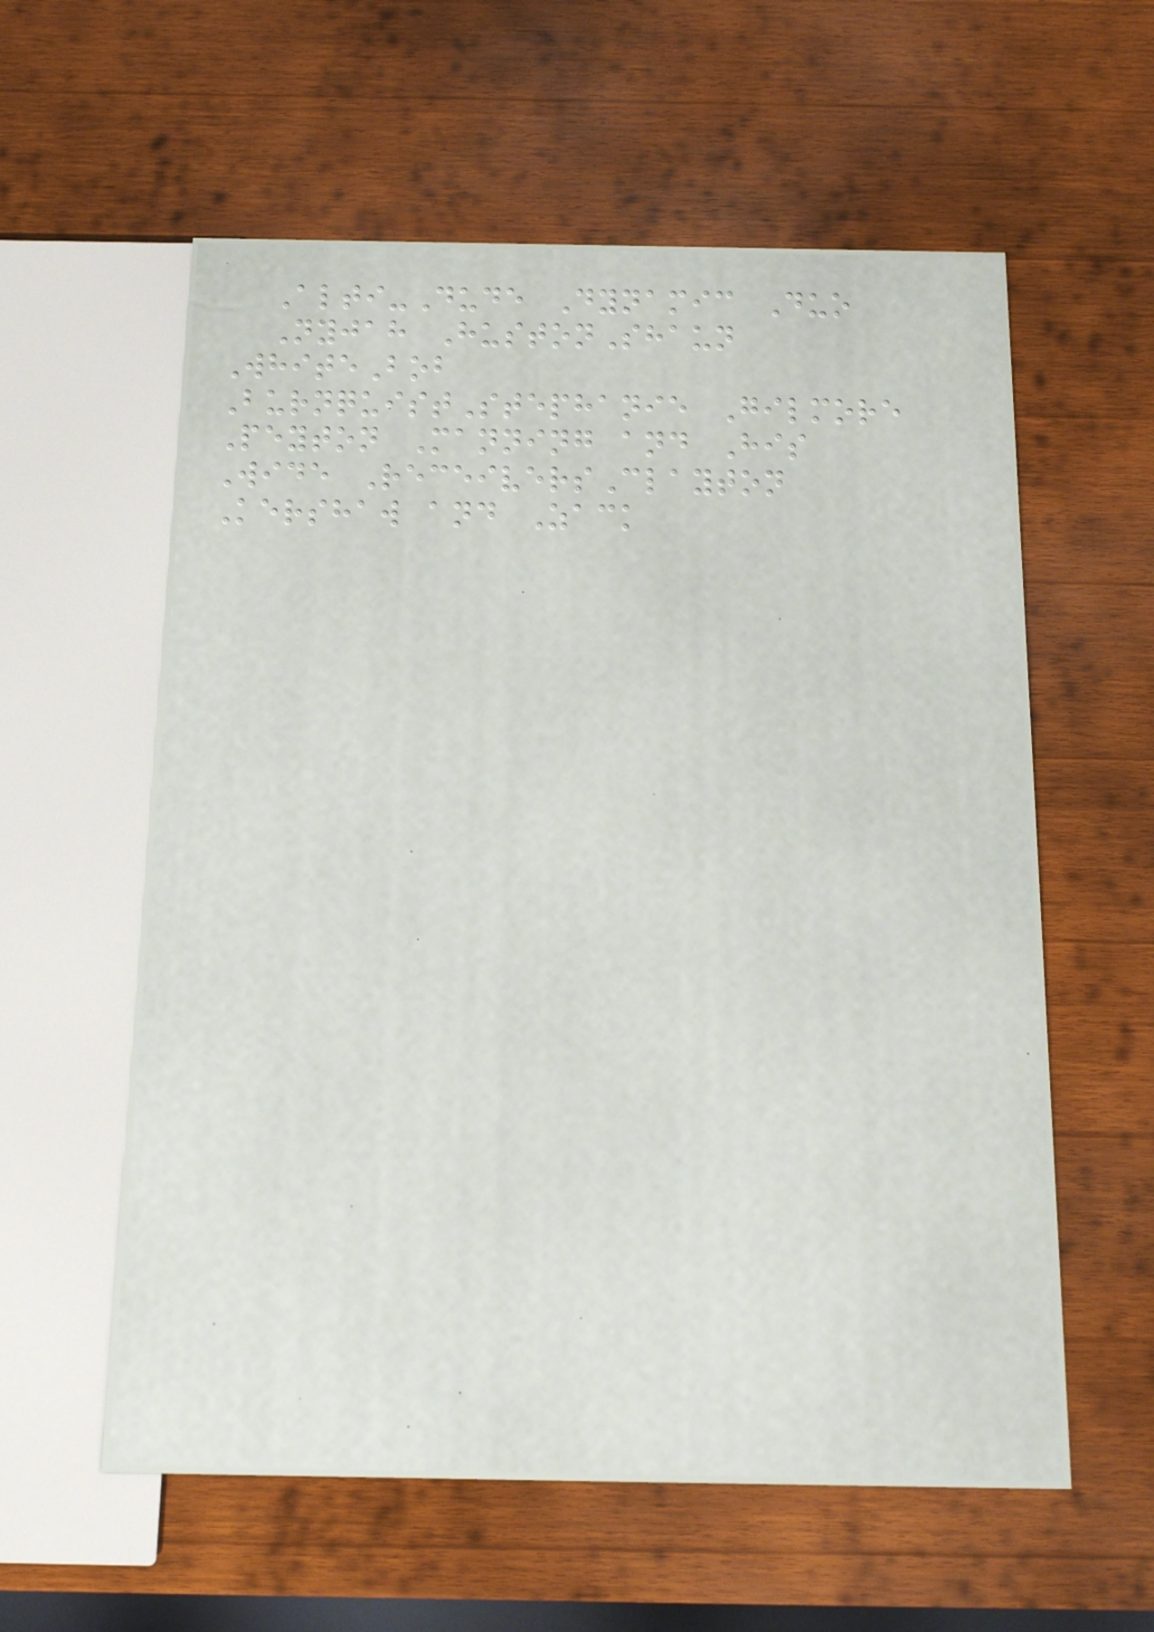Alti-Dude Dynamic Duo
Nyjah HustonShaun
WhiteBob
BurnquistStephanie Gilmore
Peyton Manning and His
Wide ReceiversClayton
Kershaw and Zack
